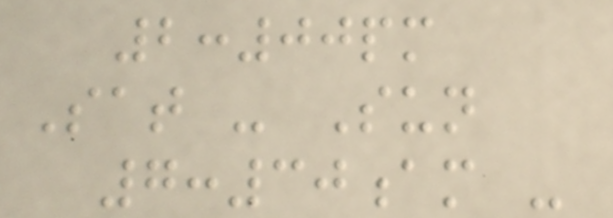2:00pm
Sat - Sun
7:30am -
